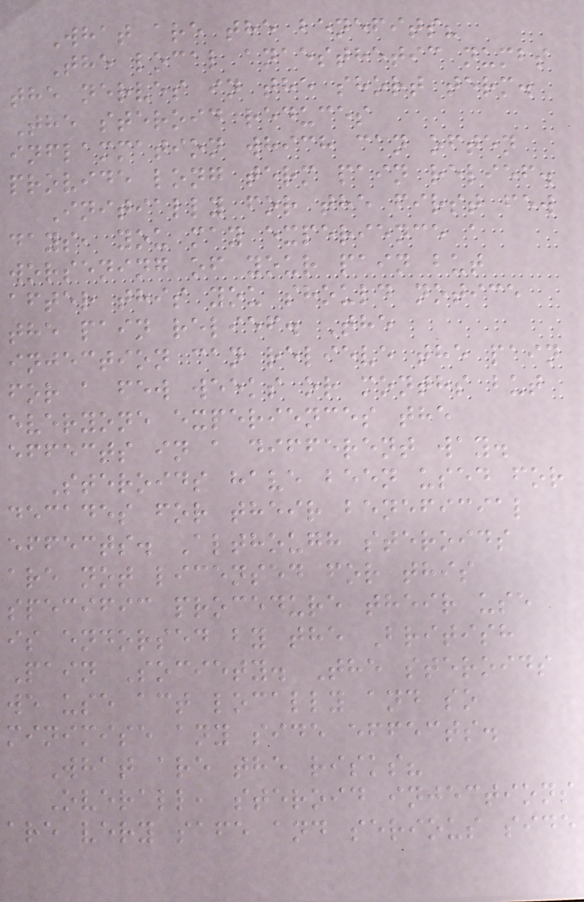What are the benefits?
The local anaesthetic numbs
the nerves in the short term.
The steroid reduces
inflammation which can often
provide long term pain relief.
Initially for the first few
days, you may experience a
worsening of your pain but
after this you should notice
the pain relief. The
injection can relieve the pain
for a few weeks or months but
everyone experiences the
effects in a different way.
Steroids have been used for
decades for their beneficial
effects. Although steroids
are not licensed for this
specific procedure their use
is endorsed by the British
Pain Society. The steroids
we use act locally and so
minimise any side effects.
What are the risks?
Overall, steroid injections
are very safe and serious side
